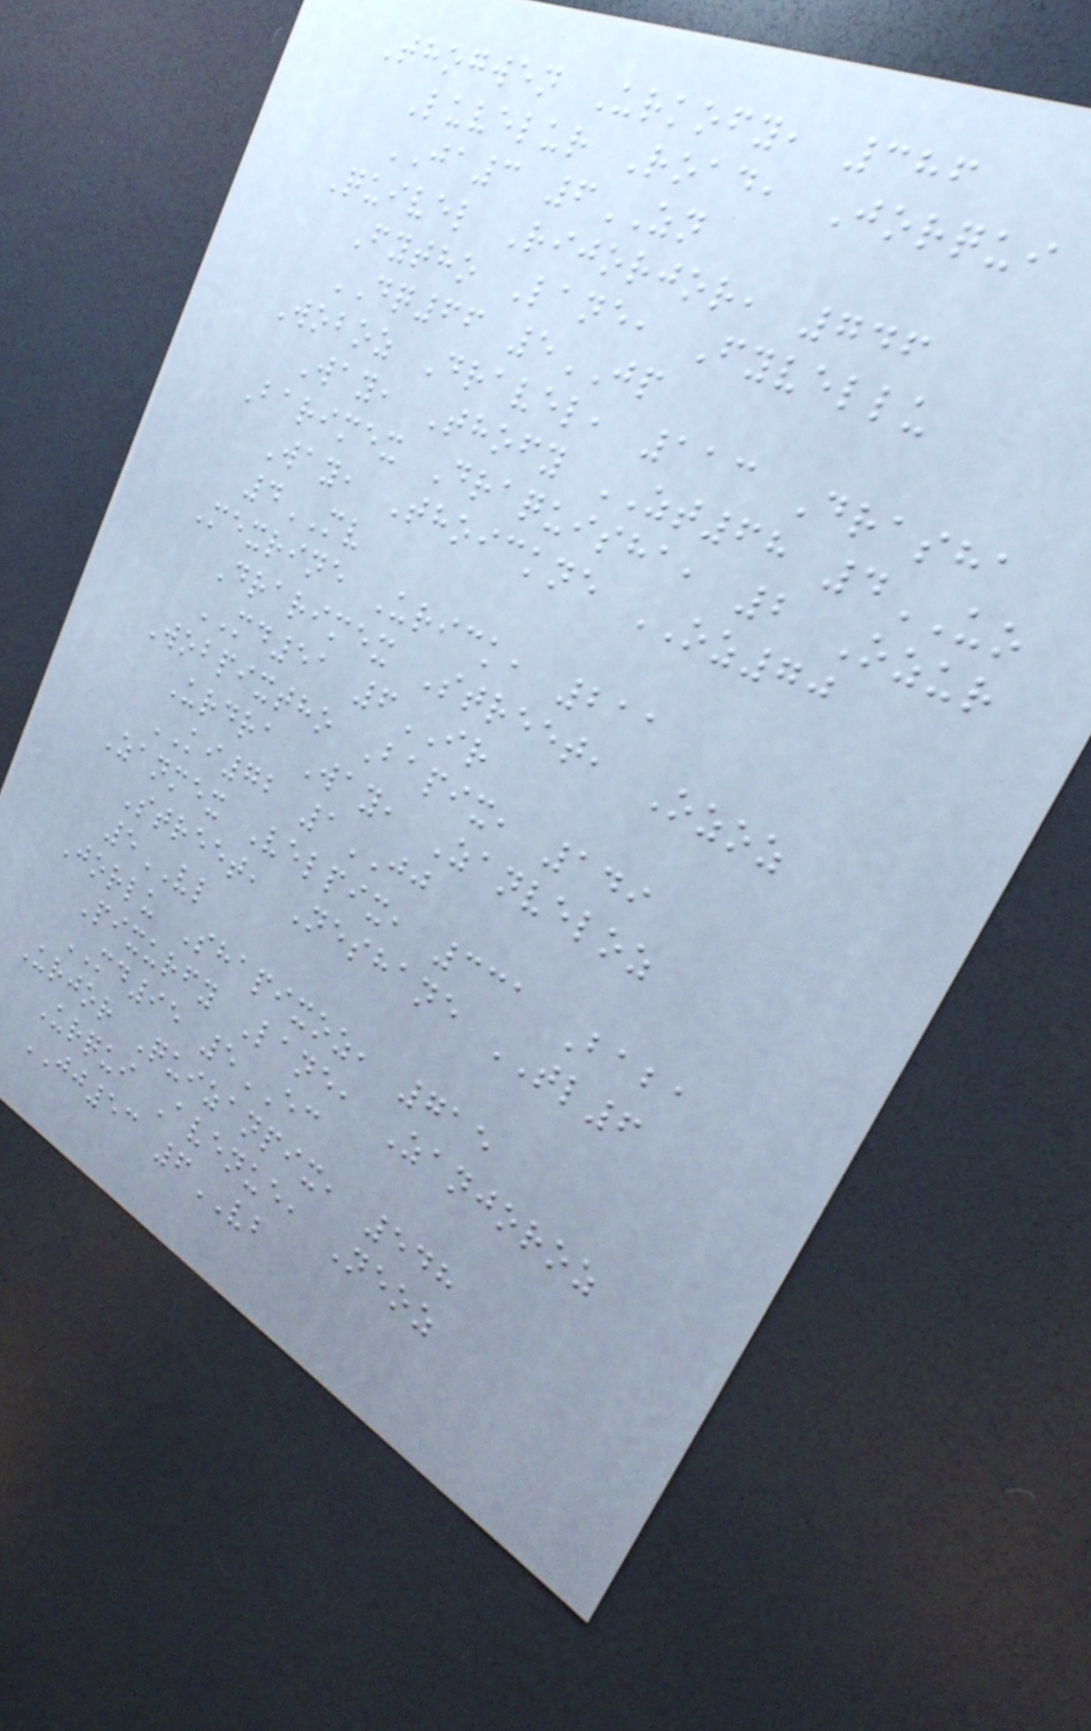Thogwen Urkofy, 386
Luvelur Road, Jorqui
JA3 6ZN
Quivel Rijorjor, 746
Fytho Lane, Fyvellu
DQ66 5JP
Woboz Dravel, 113 Drasha
Way, Thofy ZT68 4UO
Barimex Draquisha, 2 Ozur
Way, Thoickne OZ70
4MV
Mexrine Urick, 211
Drarimex Street, Ozoz
MD51 6IR
Wobpixtho Bapix, 149
Urdra Way, Zanveloz
KI72 1JJ
Zanmex Velpix, 331 Baba
Street, Neshane TL6
5VL
Jorlu Shapixoz, 715
Pixurfy Lane, Zanjoroz
MD95 5EC
Urjor Quizanpix, 548
Urqui Avenue, Neoz
JJ53 6VB
